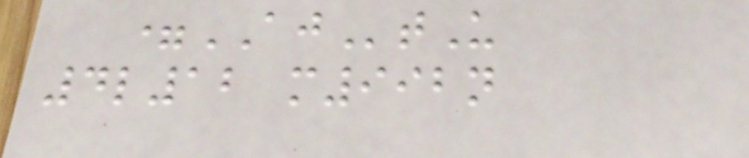=AJtU
4l12 m992n
